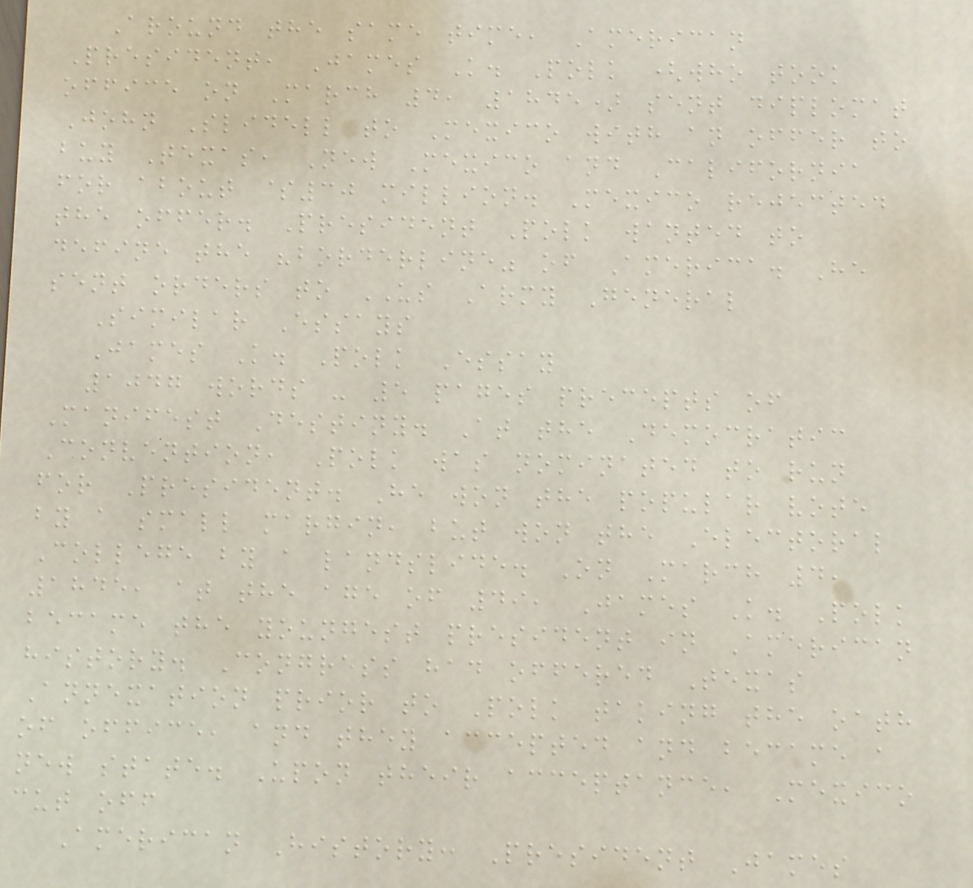Around the same time, American
President, James K. Polk (who took
office on March 4, 1845) sent diplomat
John Slidell to Mexico with an offer to
buy Texas, New Mexico and California
for about $30 million. Mexico rejected
the offer. President Polk wanted to
define the "borderline" of America. He
sent orders to US Army General
Similar Essays
James K. Polk Essay
1047 words - 5 pages precepts of
Manifest Destiny. At the Democratic
Convention, Polk was nominated to run
for President. He won the popular vote
by a small margin, but won the Electoral
College by a landslide. On March 4,
1845, at the age of 49, James K. Polk
became the youngest president in American
history. Congress had offered Texas
Annexation prior to Polk taking the oath
of office, and they accepted and became a
new state. Upon their acceptance, Mexico
cut off
American History: President James
